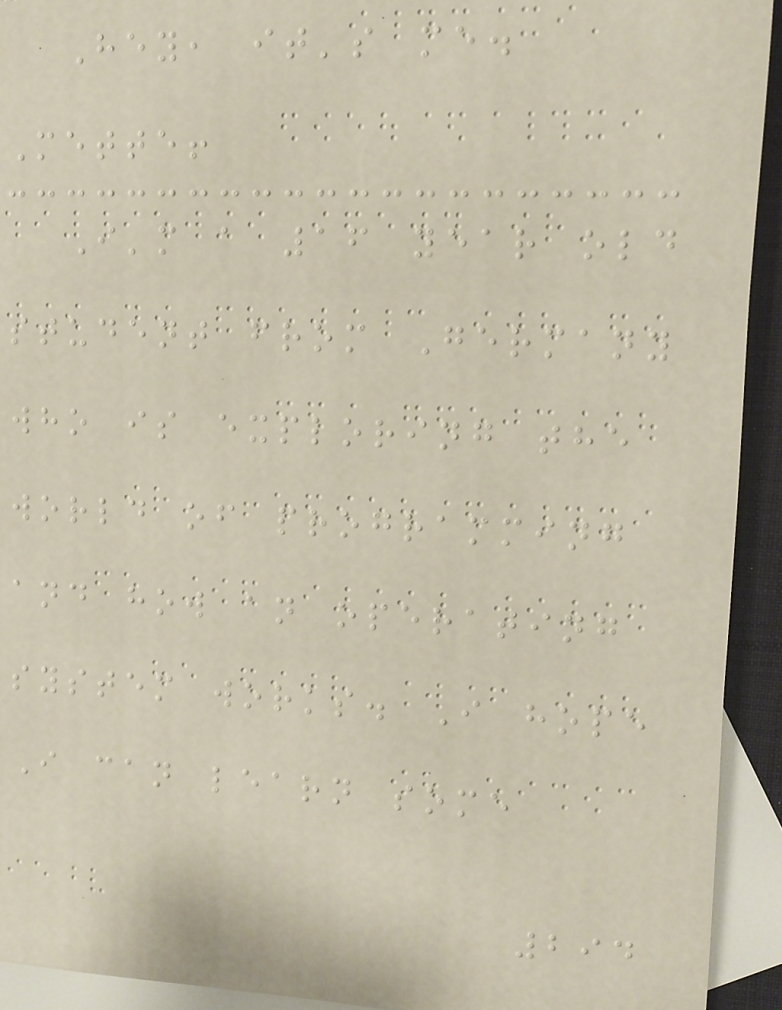Hey, it's me.
Mette!
I'm a 16 year old
student from Germany
who is exploring the
world of programming
and how an operating
system works. I hope
I can learn some
294
